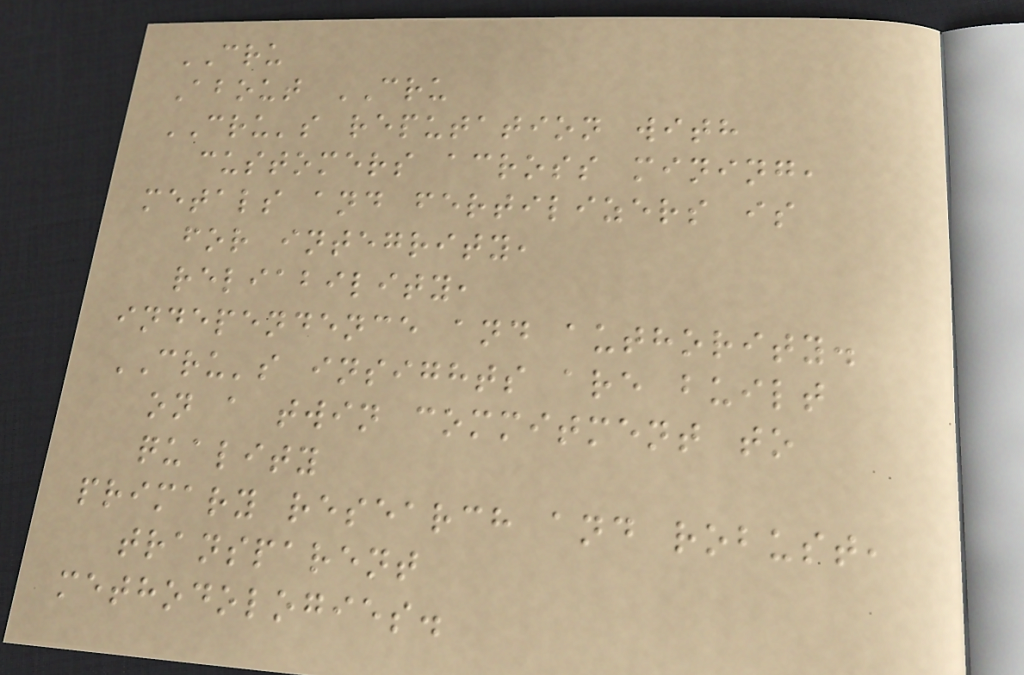CRU
About CRU
CRU's reputation with
customers across mining,
metals and fertilizers is
for integrity,
reliability,
independence and authority.
CRU's insights are built
on a twin commitment to
quality
primary research and robust,
transparent
methodologies.
